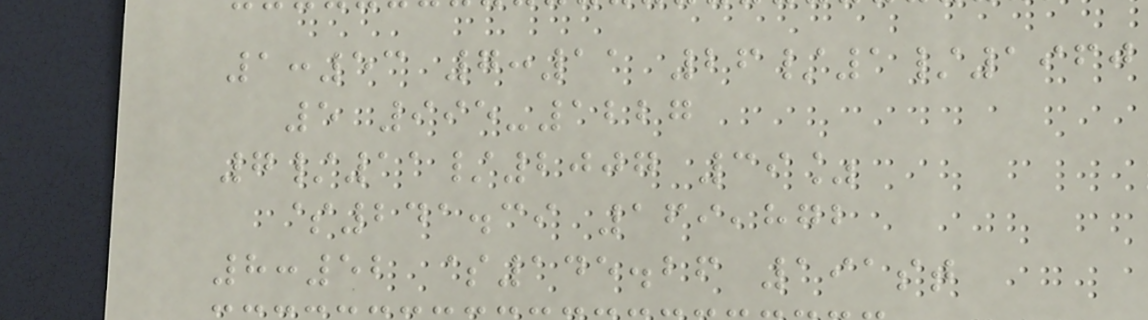1:53 7:11 26/1/1960
5 995-1227
7/11/2007 39%
$241.39 169,872
8:52 $145.26 191st
